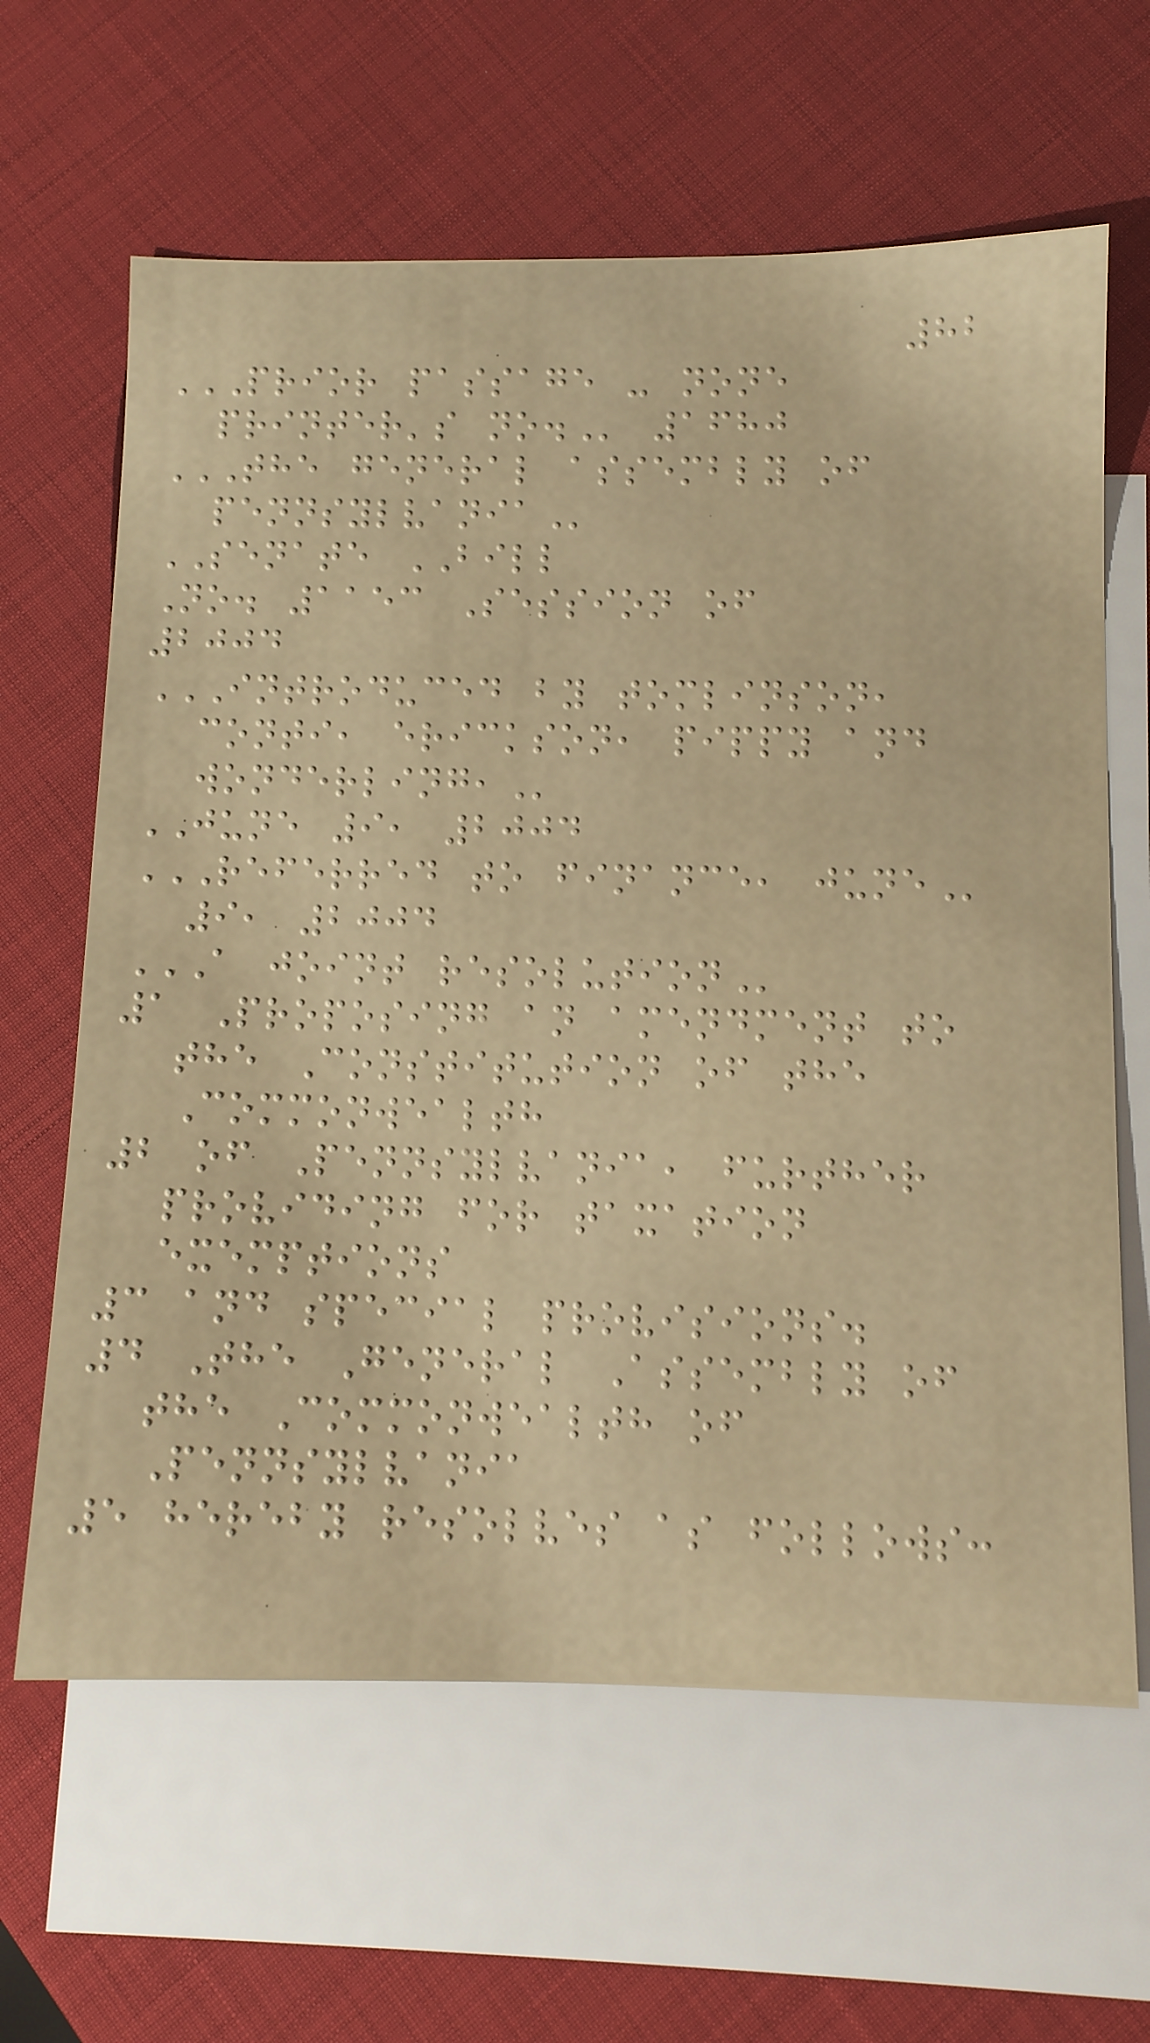82
PRIOR PASSAGE - NONE
PRINTER'S NO. 1680
THE GENERAL ASSEMBLY OF
PENNSYLVANIA
SENATE BILL
No. 1153 Session of
2004
INTRODUCED BY TOMLINSON,
CONTI, ERICKSON, PIPPY AND
WONDERLING,
JUNE 9, 2004
REFERRED TO FINANCE, JUNE
9, 2004
A JOINT RESOLUTION
1 Proposing an amendment to
the Constitution of the
Commonwealth
2 of Pennsylvania, further
providing for taxation
exemptions
3 and special provisions.
4 The General Assembly of
the Commonwealth of
Pennsylvania
5 hereby resolves as follows:
